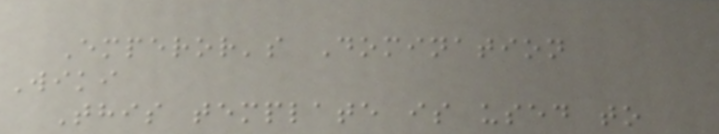Emperor's Domination
Wiki
This template is used to
